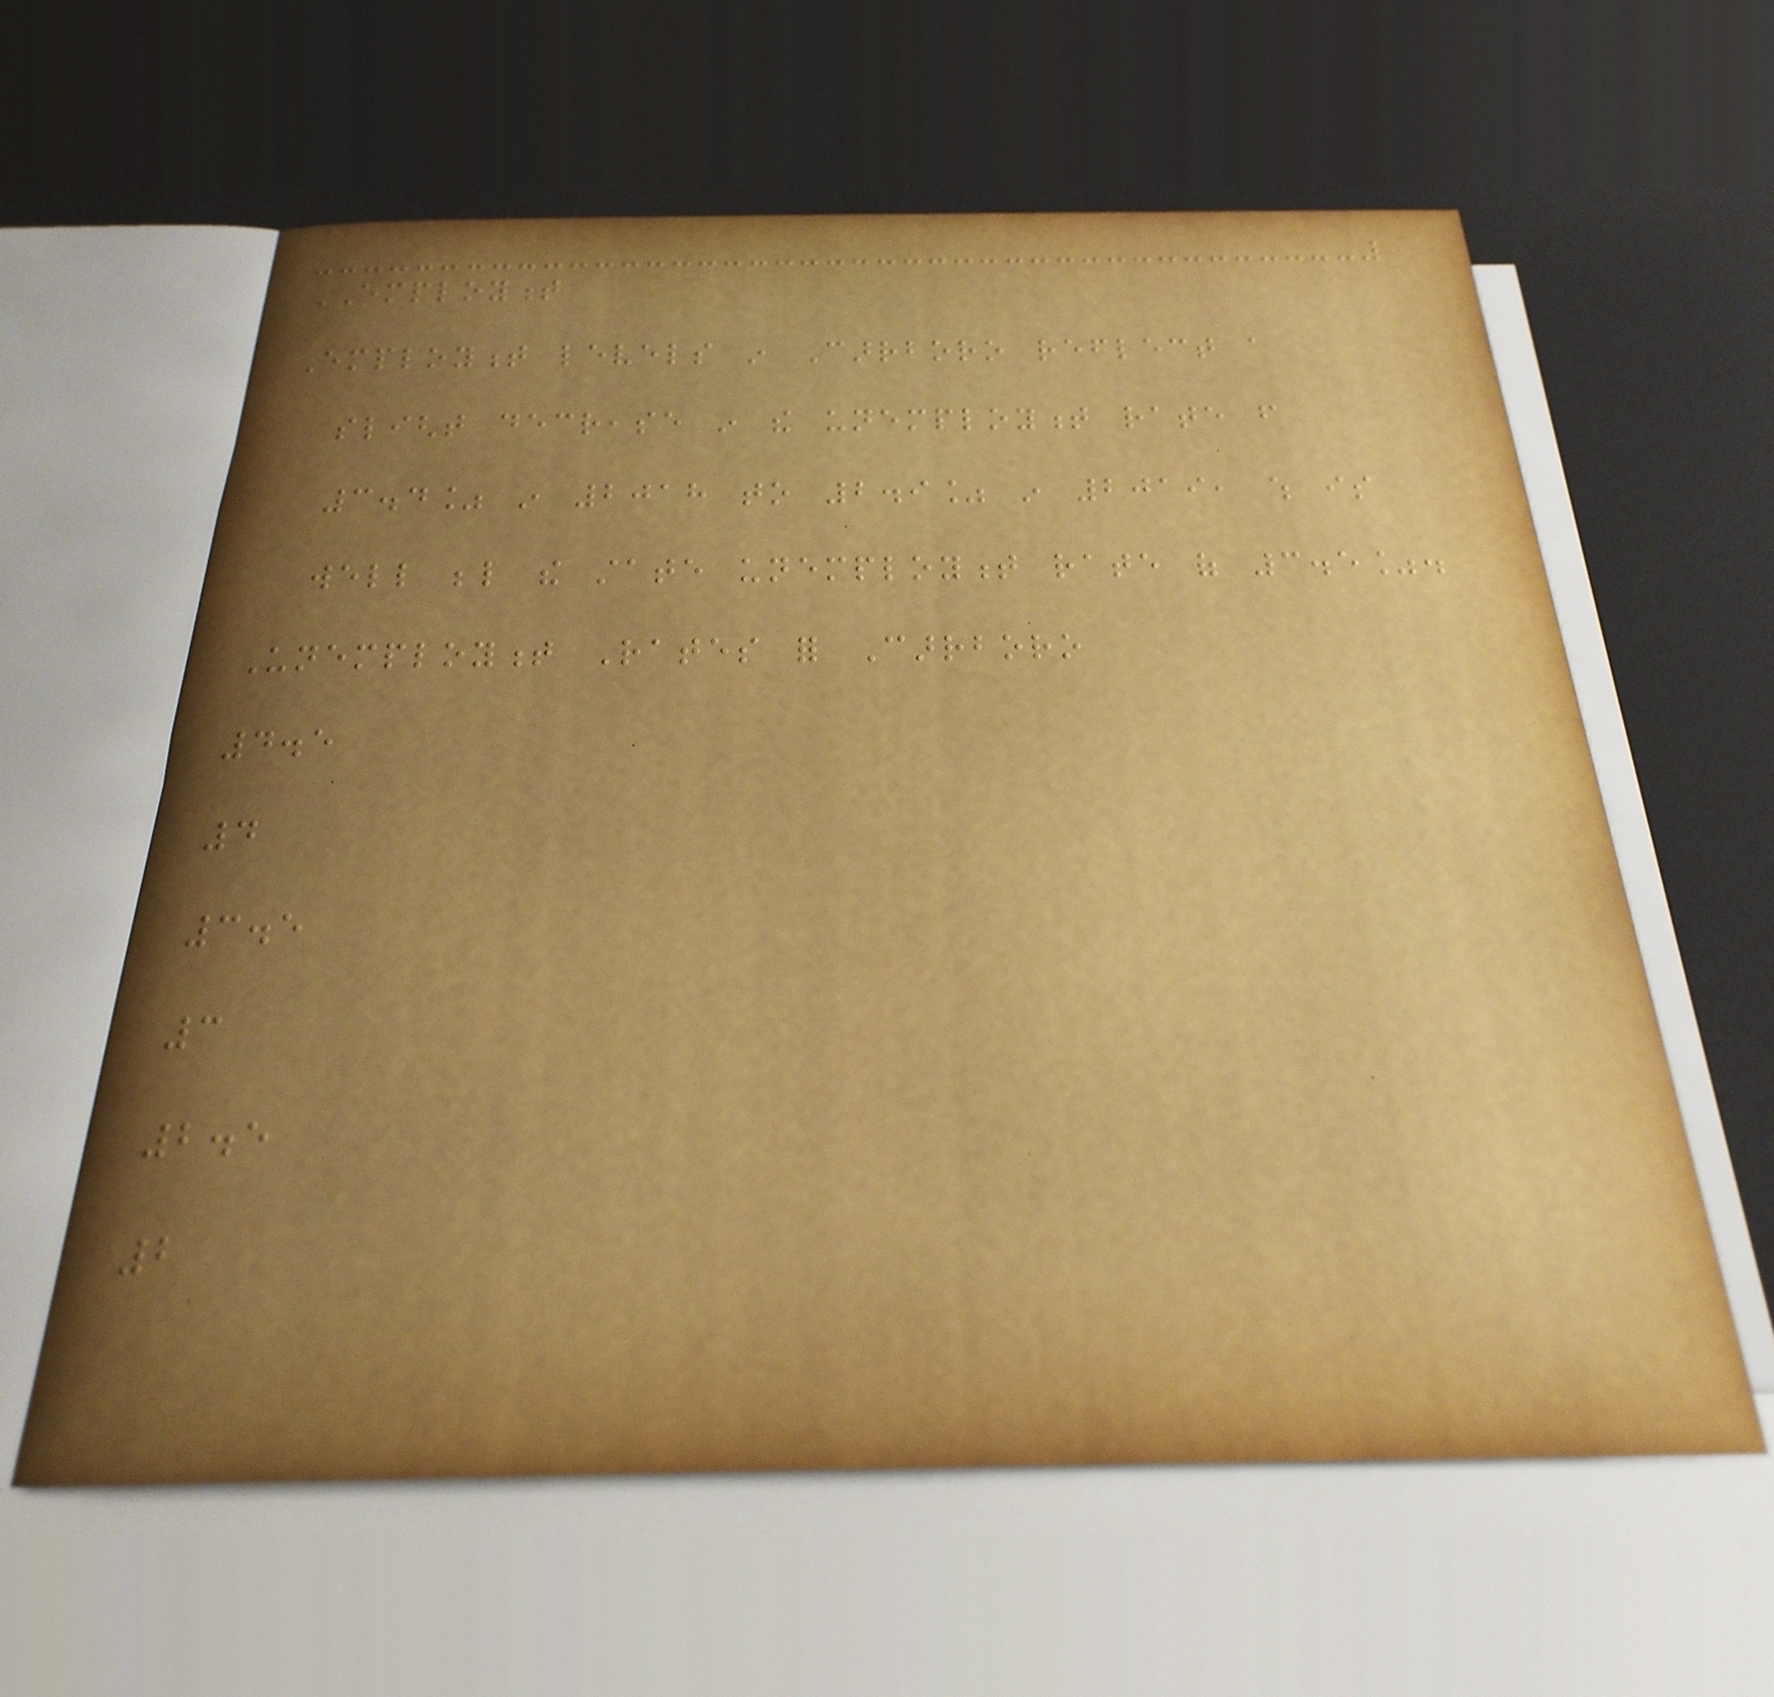EMPLOYMENT
Employment levels in Carrboro reflect a
slight decrease in the unemployment rate from
3.4% in 2018 to 2.9% in 2019, which is
well below the state unemployment rate of 3.5%.
Unemployment Rates for Carrboro
4.5
4
3.5
3
2.5
2
